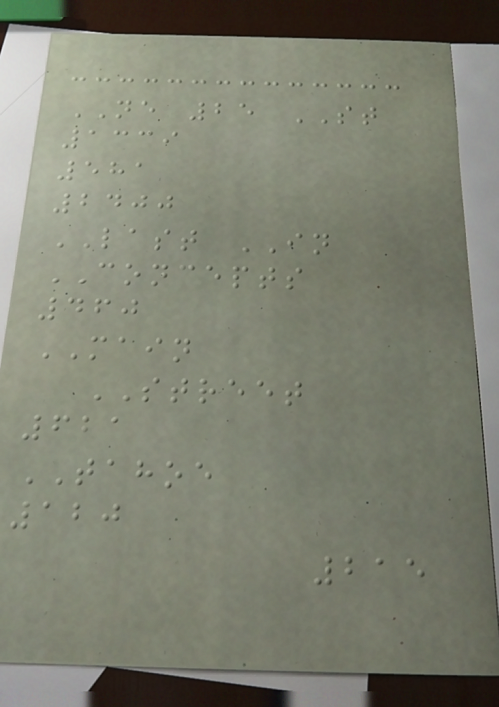NE 25 ST
1339
581
2400
LAST IN
CONCEPTS
460
MAIN
STREET
621
TAHOE
120
215
